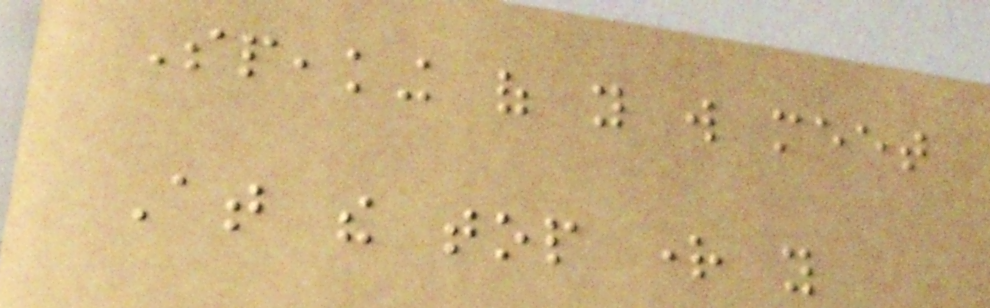Speaking of you will meet
At the top right you
